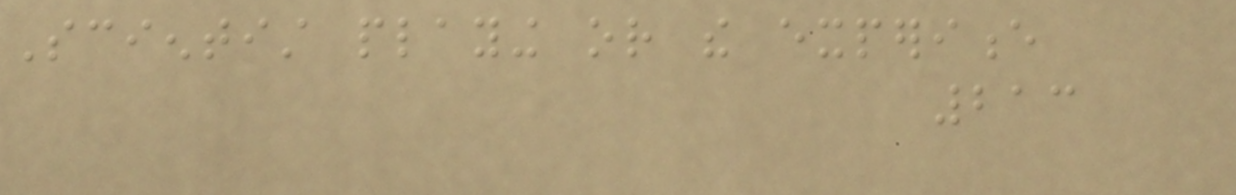Scientist playing or the experience
213
